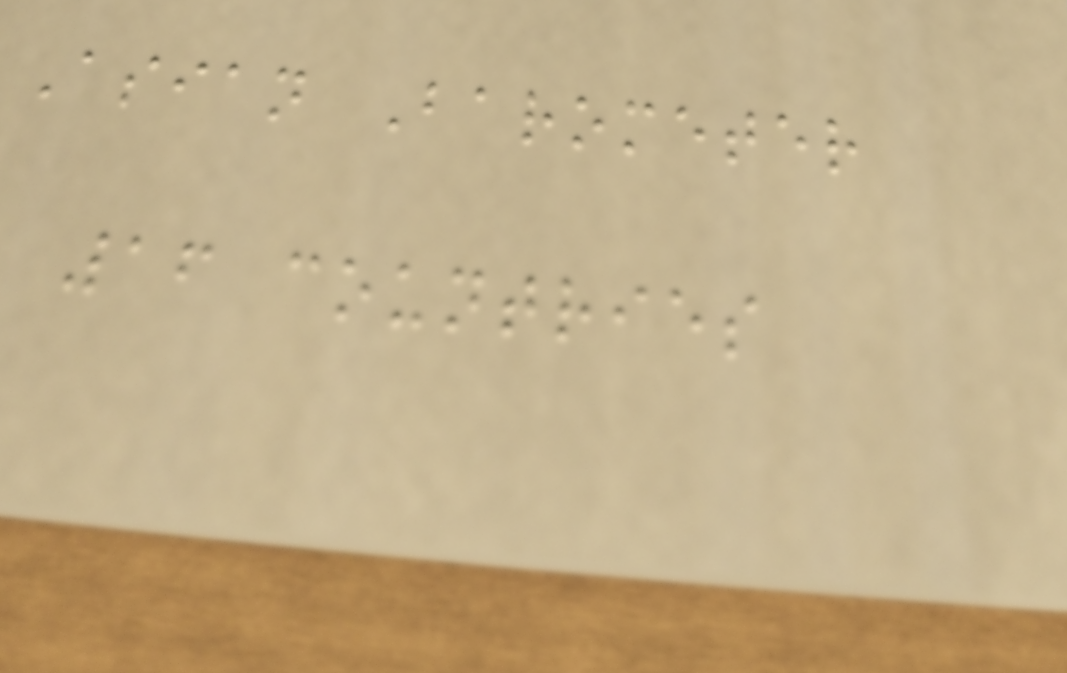Asian Barometer
16 countries
